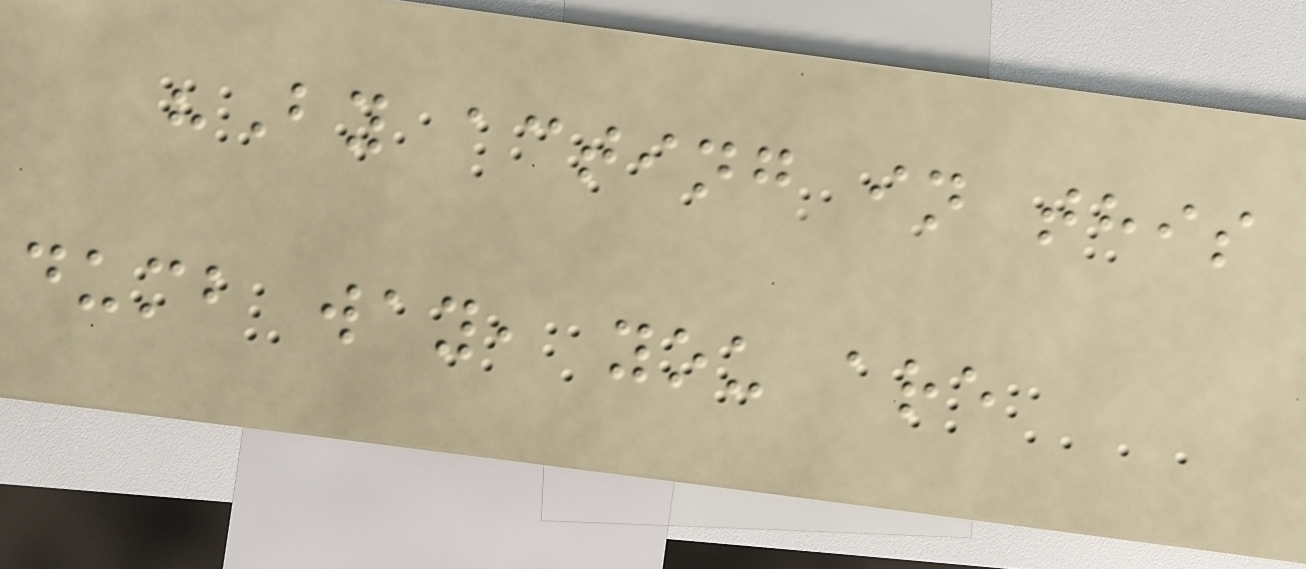"By acting in this
dumb way, you are
